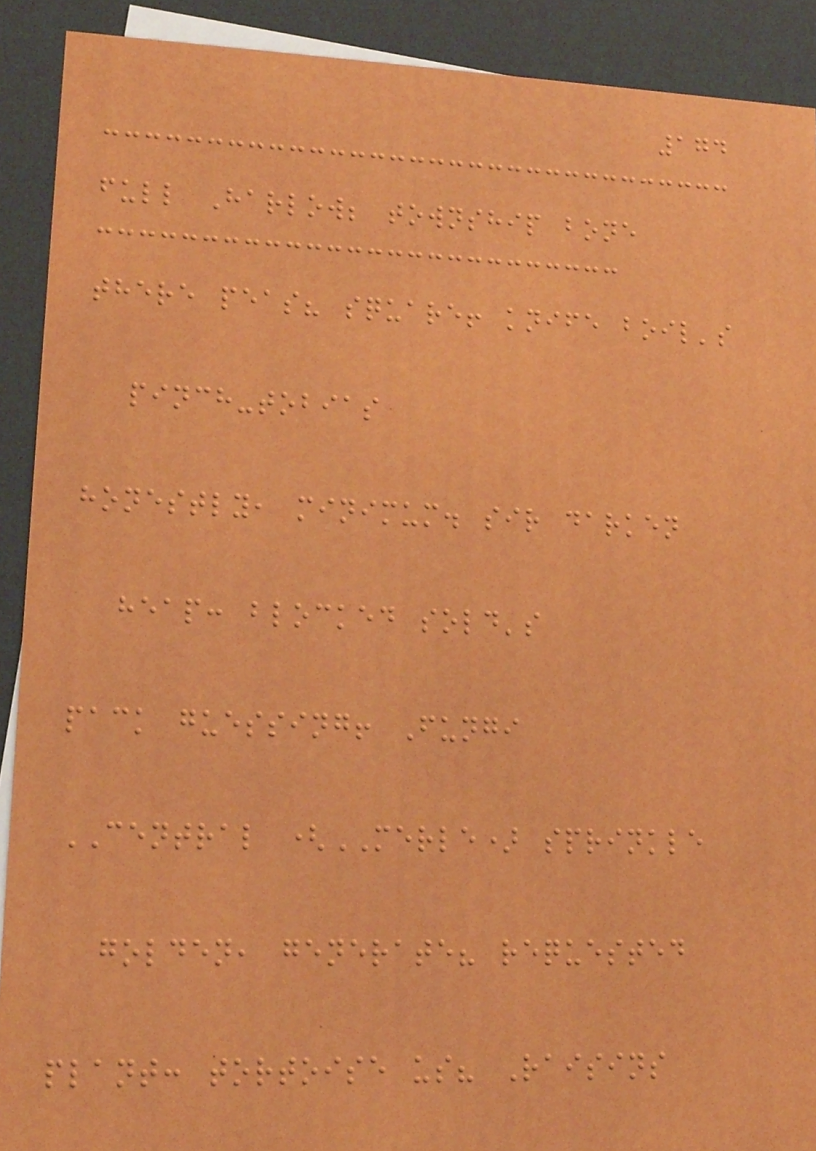174
full Harlow; township bone
there peas? square! knife boil's
pinch-tobias
honestly, minimum. sir darken
heap: blocked sold's
pack guessing! Fungi
CENTRAL (MERLE) sprinkle
golden, generate? requested
plant: tortoise us? Raisins
